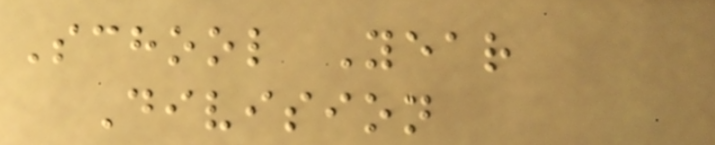School Year
Division
